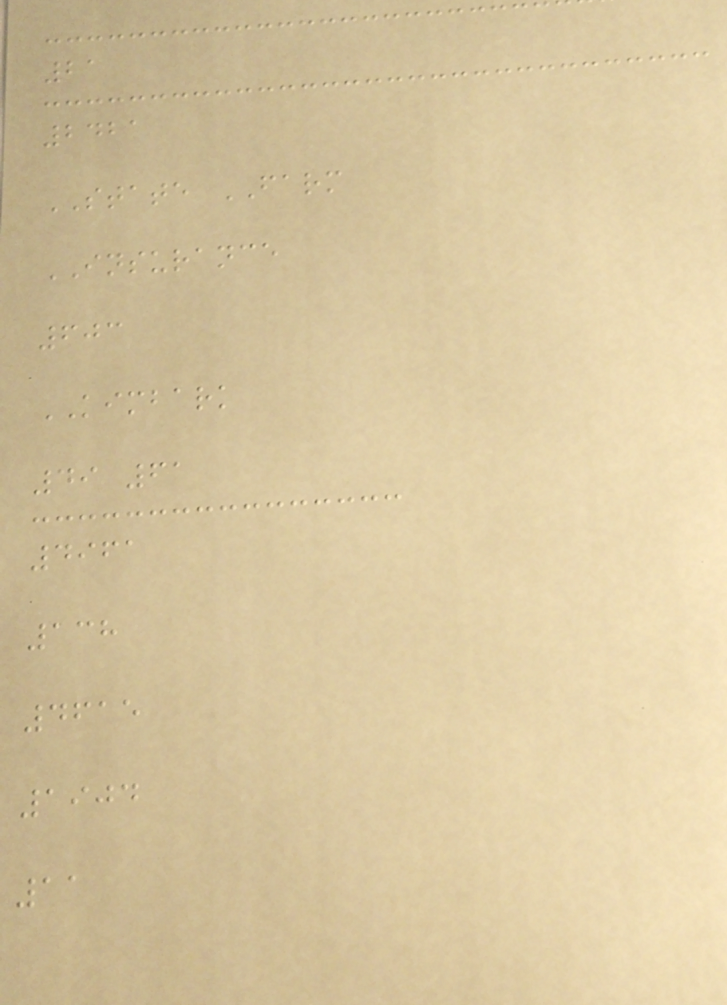21
2421
STATE FARM
INSURANCE
603
KIMBARK
49 61
4961
138
4615
1904
11
